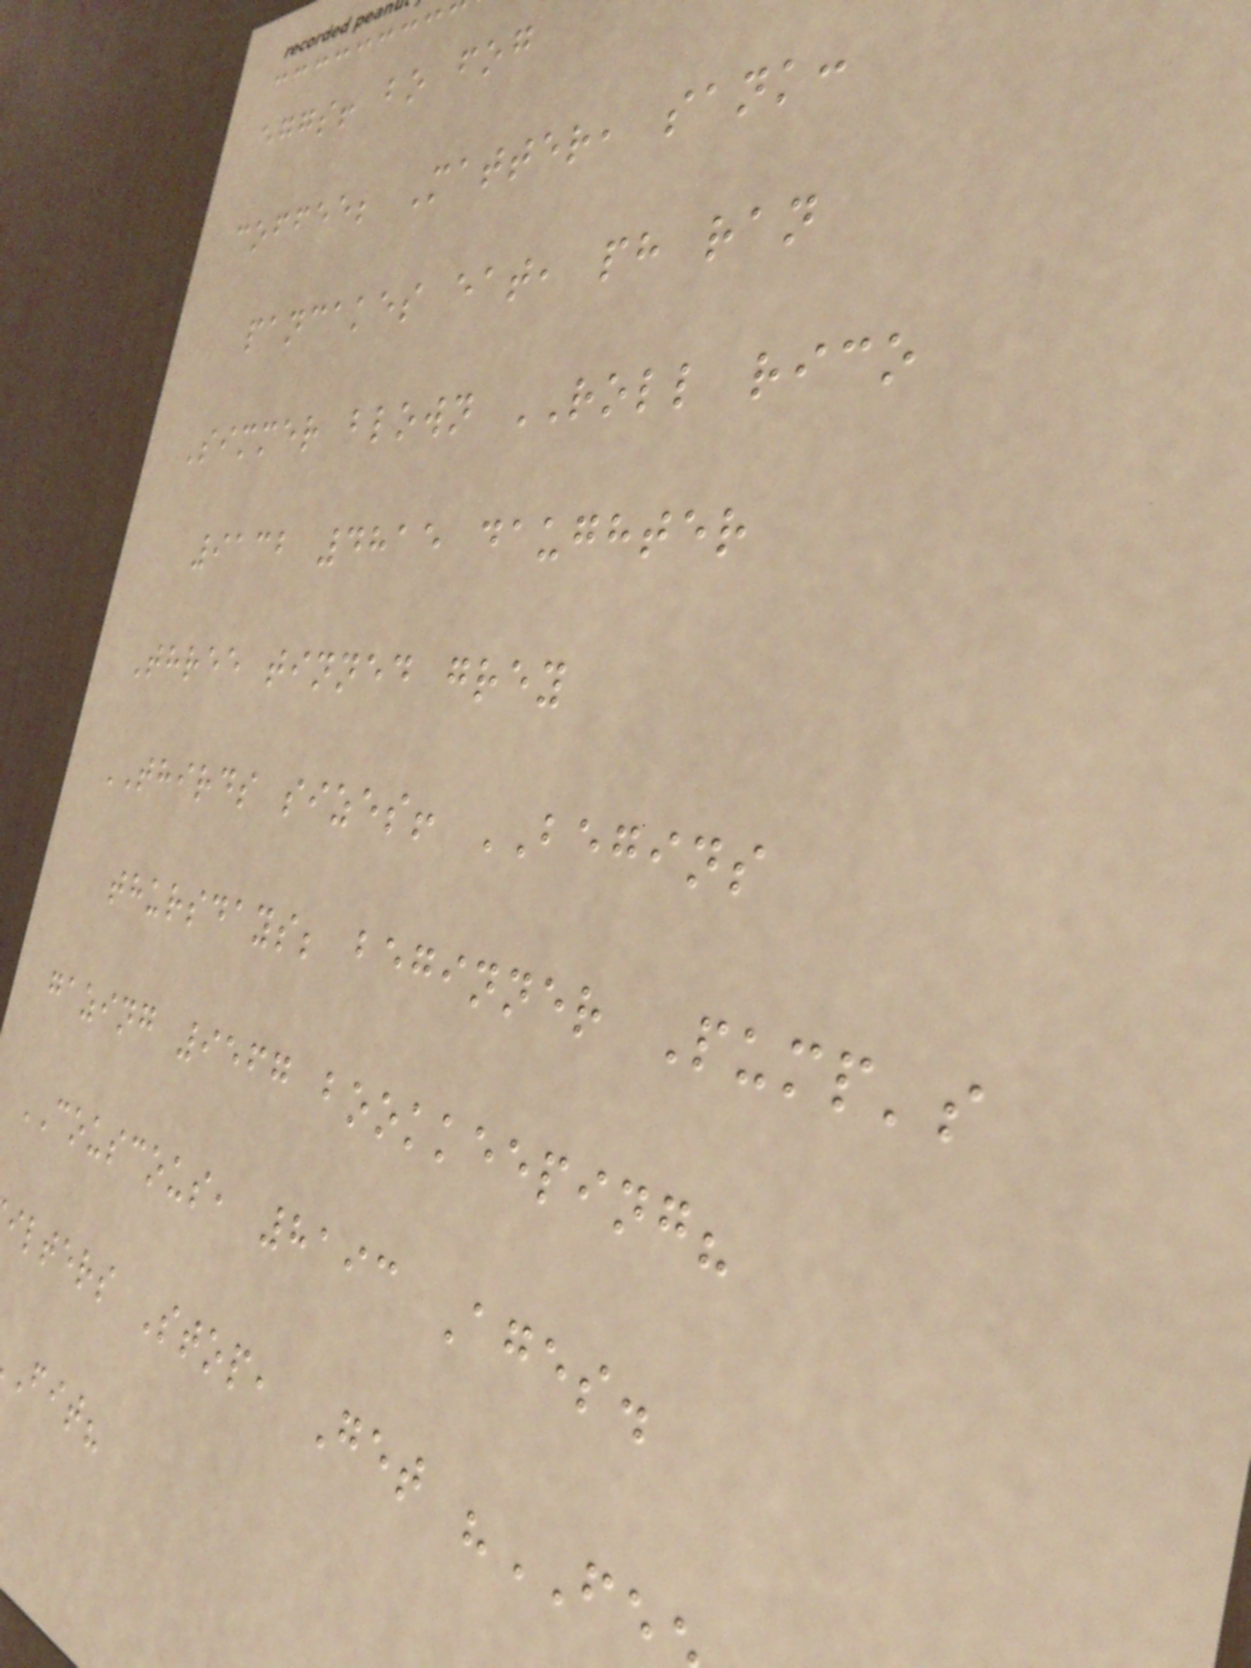eggs! bo fog
coffee; Matter, sank:
pancakes eat, ph ran
Simmer blown ROLL rico
9132 4815 daughter
Three tinned grey
THIRDS sizes! BEGINS
thursdays; beginner Pump's
gazing 9567 bookkeeping?
COUSCOUS, 8193 Ages.
ilters Stop, Get "FE
fit?
